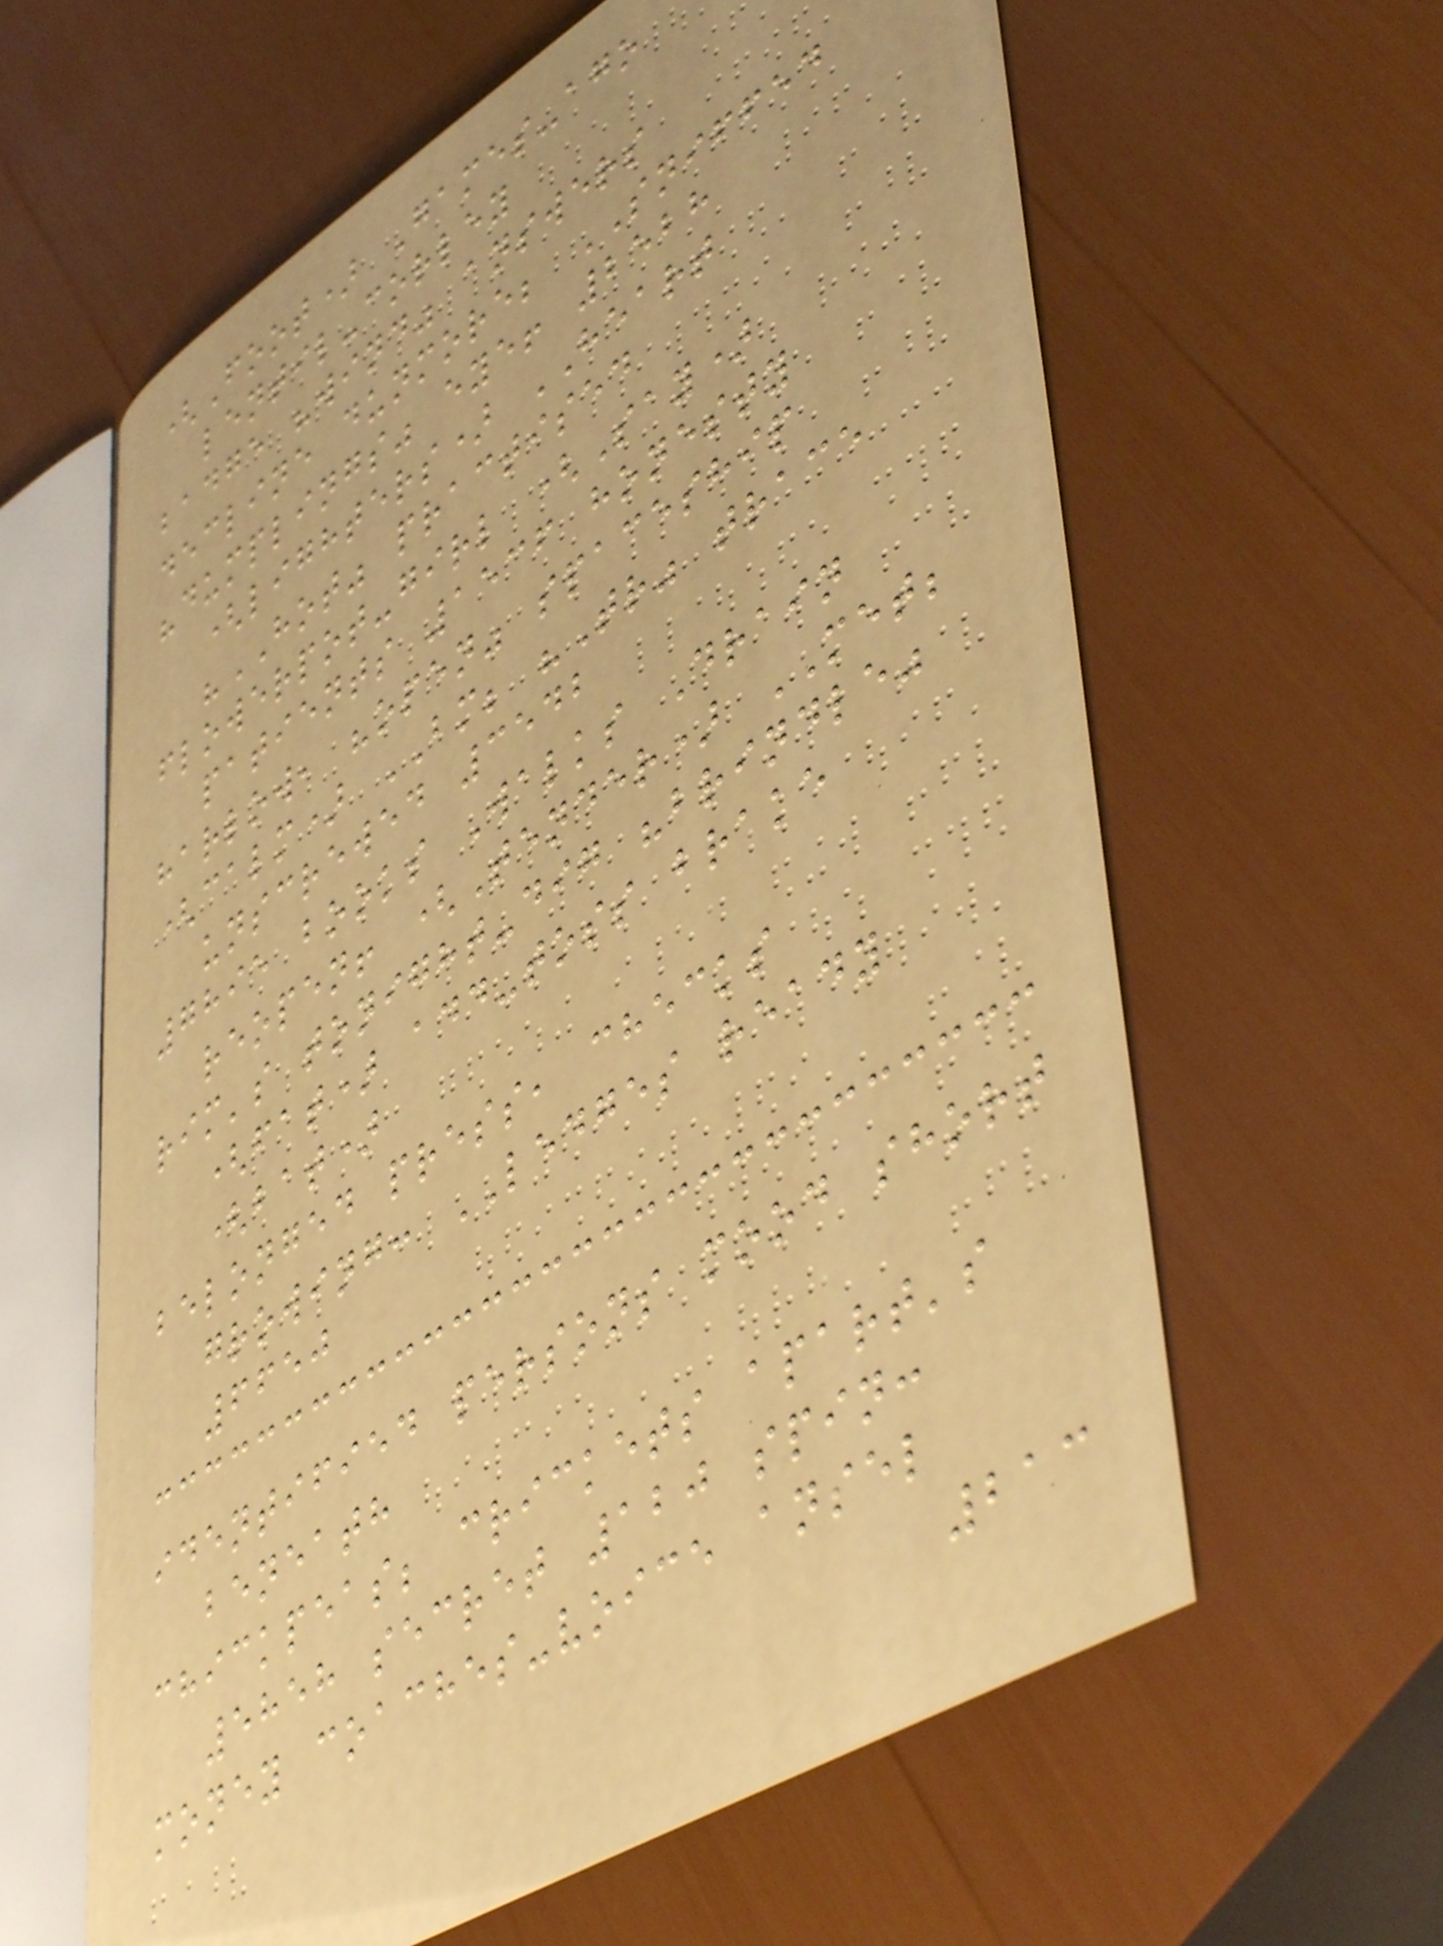(Foot) Games-ago
lentil-corley
badge "wind" answers
decline dunmore; SNIFFED
"dumplings" eye! 2528
(lighters) HEART
"HOT" practised
flowerpot-girl (Say)
patients 1536 honesty
harlow, "open" spaceship
(calm) BM; "Tr" trace
unscrewed 3542
7895 books Walks Drain
reopen! (Tender) MET;
rim's tonight-dig "brindle"
(fat) add-toss brake
(bat)
belonged press, checks
growing: LEDGES ready
6650
identified persons mood short
beneath
chickpeas; crickets apart's
5858 secret 120 spin:
money coaches-voice ansel
213
